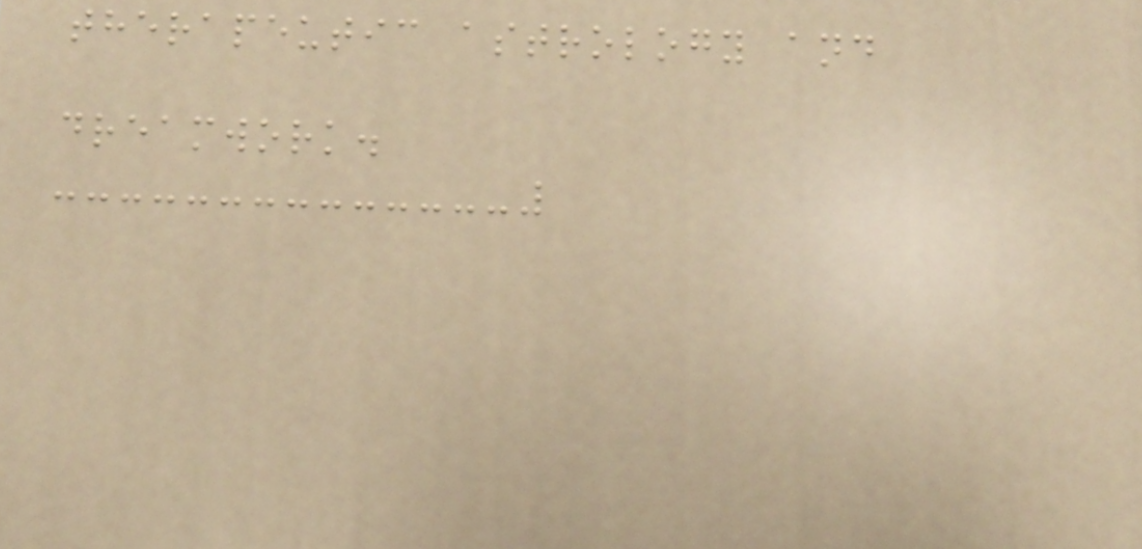therapeutic astrology and
dreamwork.
